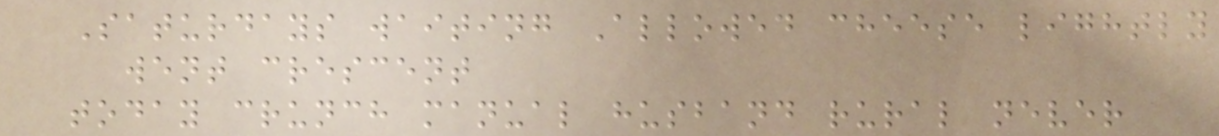Saturdays waiting Allowed cheese lightly
went crescent
today crunch manual husband rural never
